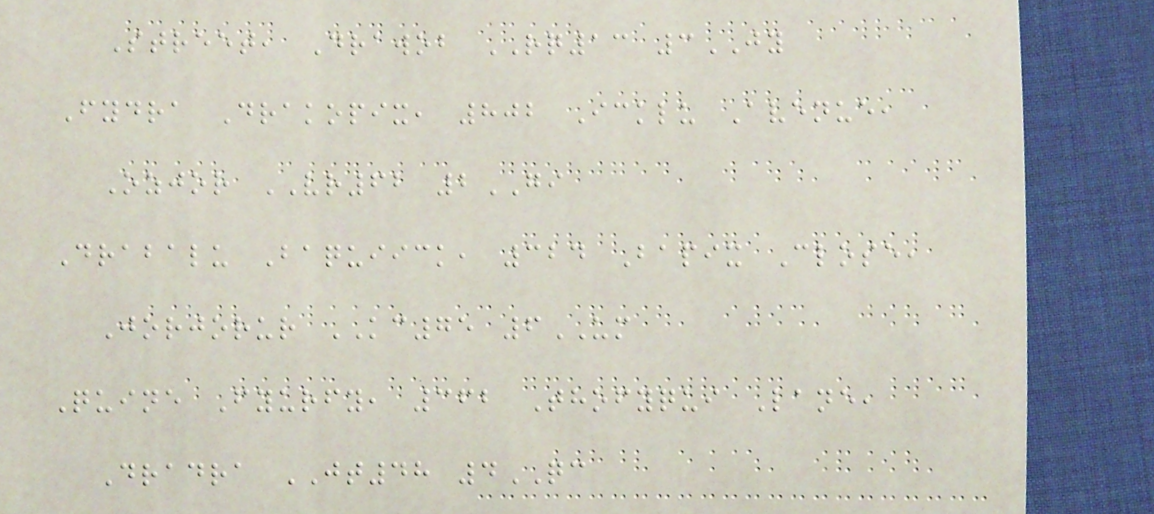Street, Drawob RQ13 3JY
Fydra Drakopix, 802 Icklu Avenue,
Ozjor VR62 2GI
Drabalu Baquiick, 324 Bapix Close,
Jorjorur KC75 6UM
Quine Fyurfy, 362 Thofyqui Lane,
Dradra JT48 4QC
